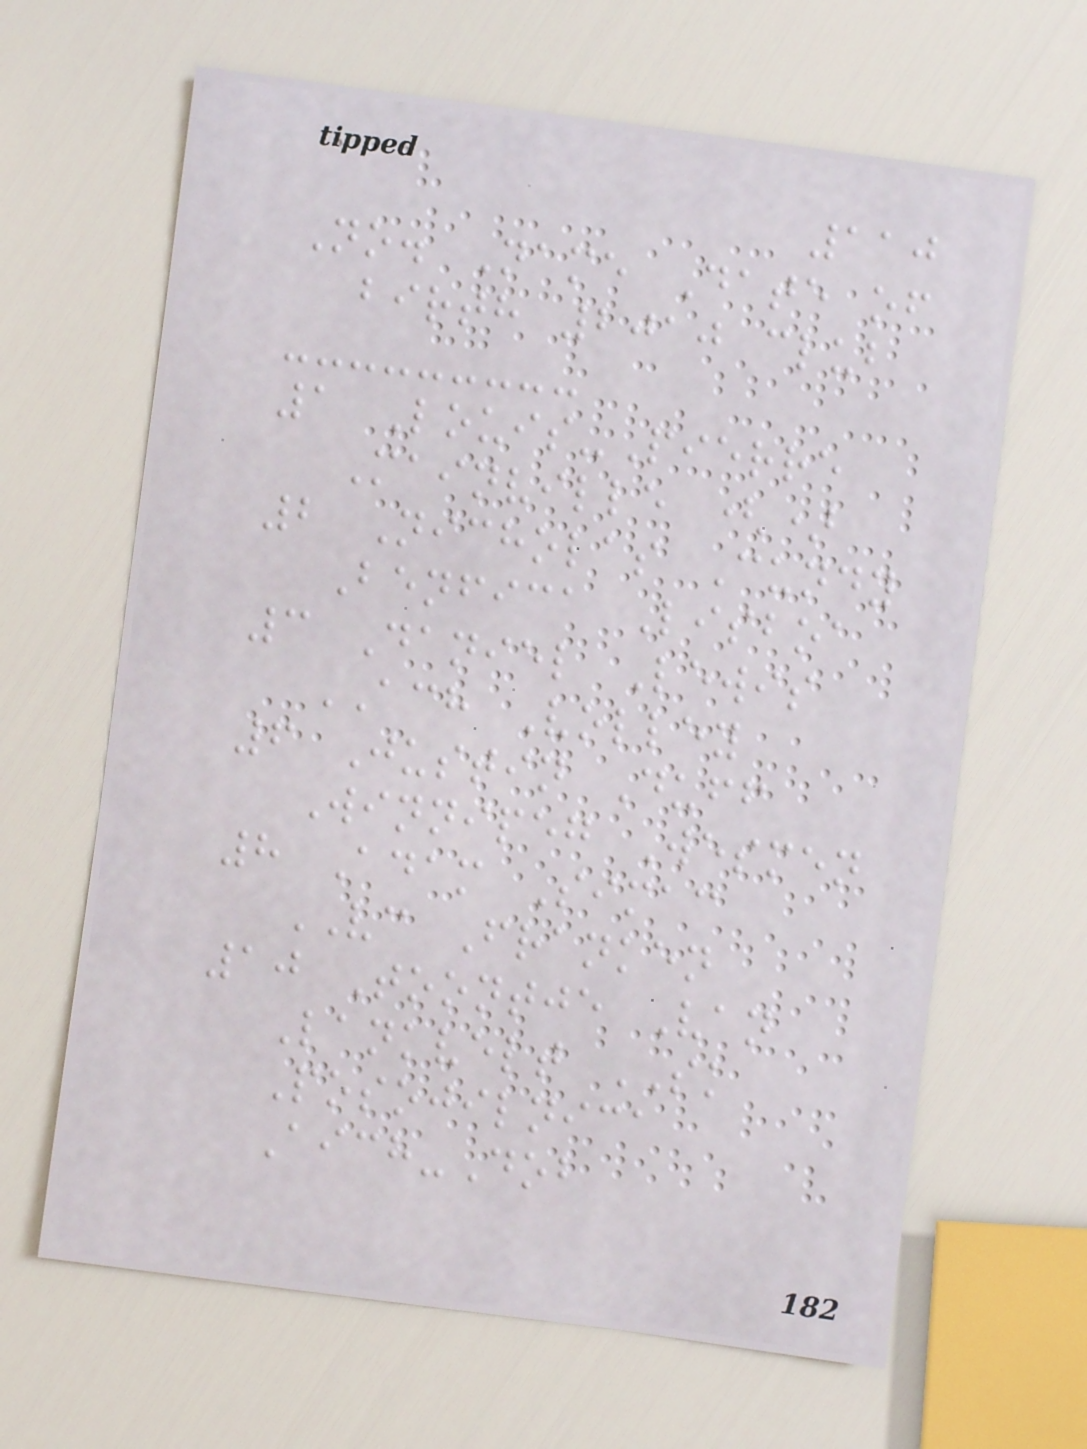110
No. Name Date of
birth 2010 club
1 Louis-Pierre
Mainville ()
2 Nicholas Cundy
Benfica Lisboa
3 Daniel Lewis
ACH Volley
6 Justin Duff
Winnipeg Wesmen
8 Adam Simac
VC Franken
10 Toontje Van
Lankvelt SK
Posojilnica
Aich-Dob
